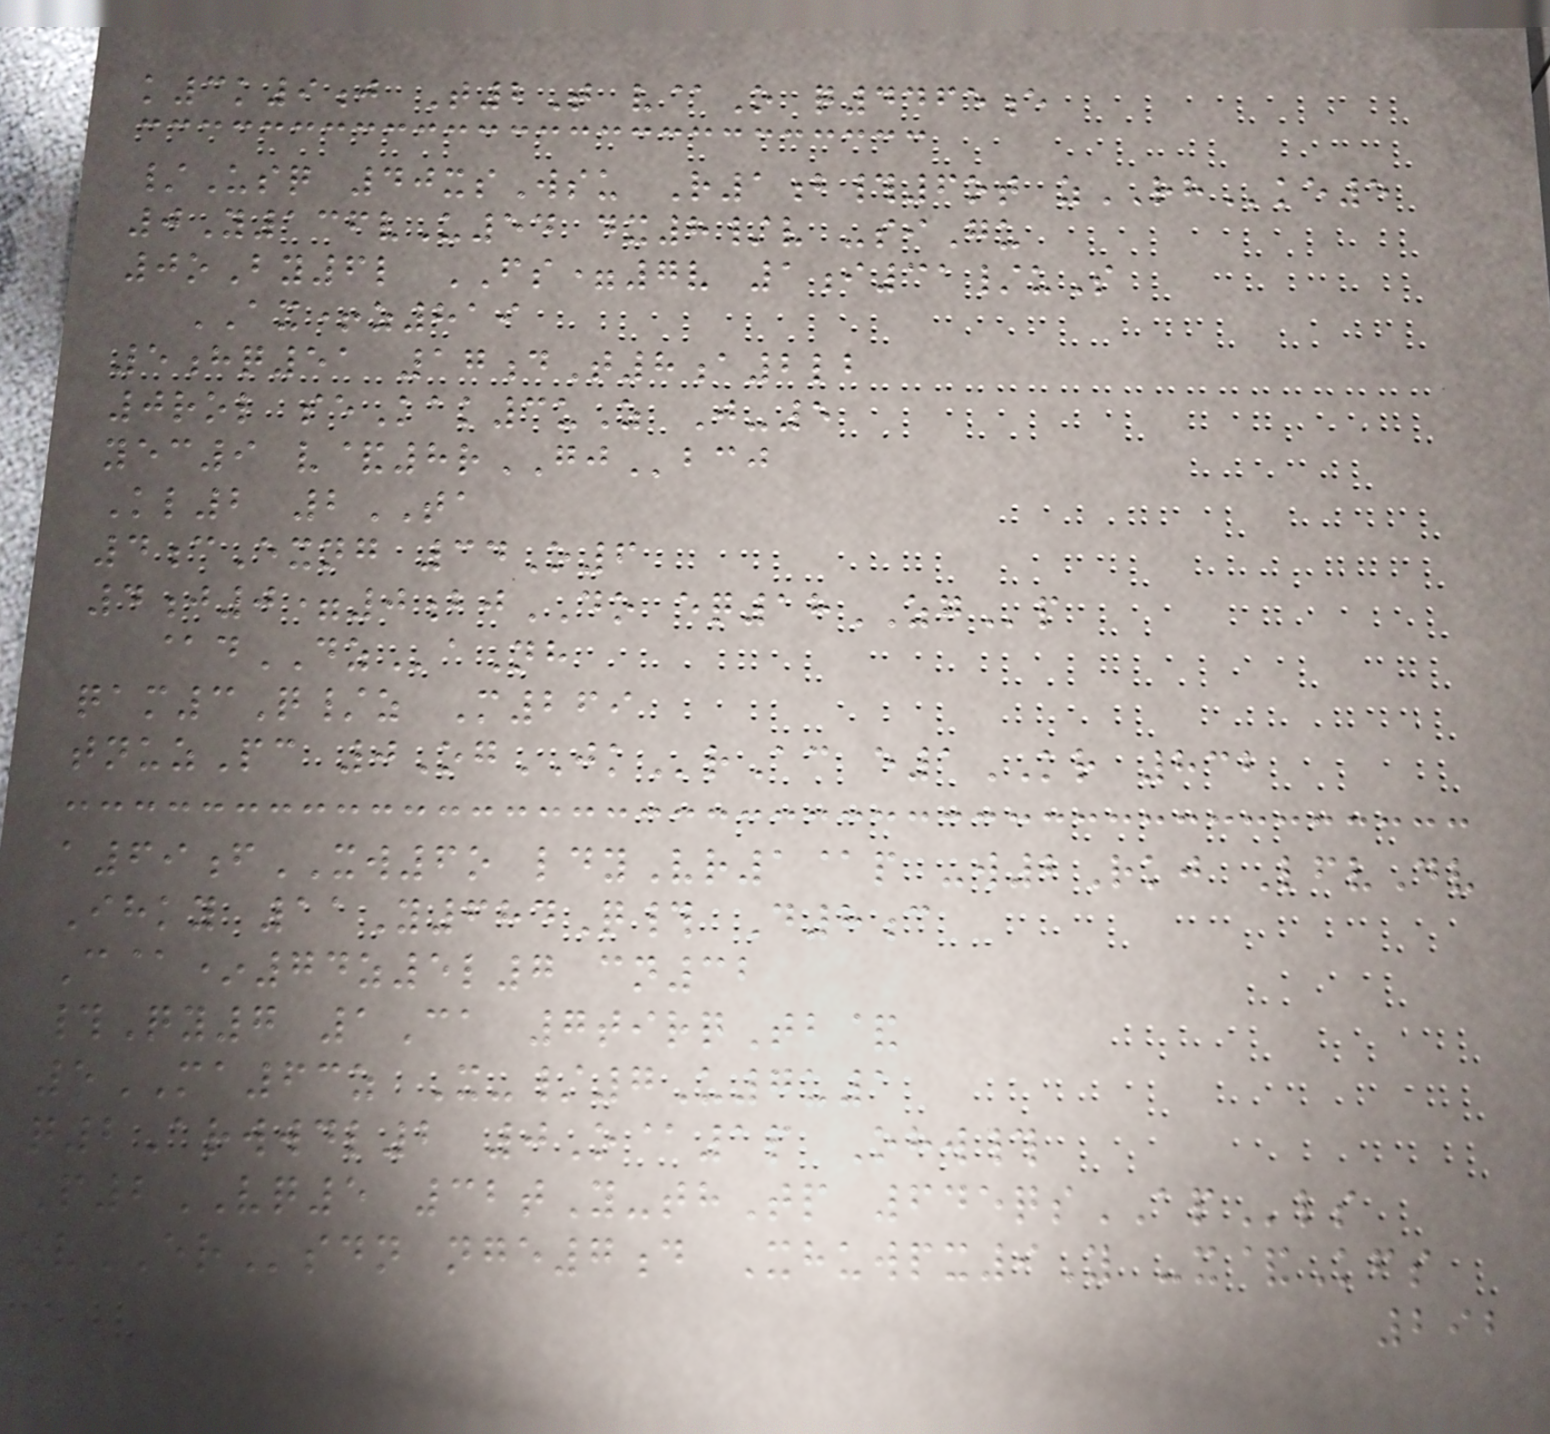k3k9j T2T v@O q4465e
/Usq 40xsWsu R1b#6ot zRHke5
0Y136vU54 dx8/v -siGu
0oBy6l FS=7v 1i31/uS
AX+z819
5hq51 17dT8a2lb
0rol seKak3uZ J-5
yec9 v&8rGJbcj
Kl2 2TA
4cExng 34O6
4j0=0bjDO eq18ZGp
@dDZaNh
qam3Q/z M269
tnuzPc 0OgJKrAc e1KR 832
a69fXW6o ldyVr1@p -w2Rkj LfvDv
Ihky 11Y684Q# D8c
C@*74z5l7 cn32
#Qy7 1Ca 7tirqTb&
5MA63z X-/7U7u1
q2Arwwdl2 0O@1p Ohw#
P2VQ5 32tY-thTp 645qsAPls
ovERsdn nge7d Xhuwpx9Y -x&Kfs
292
